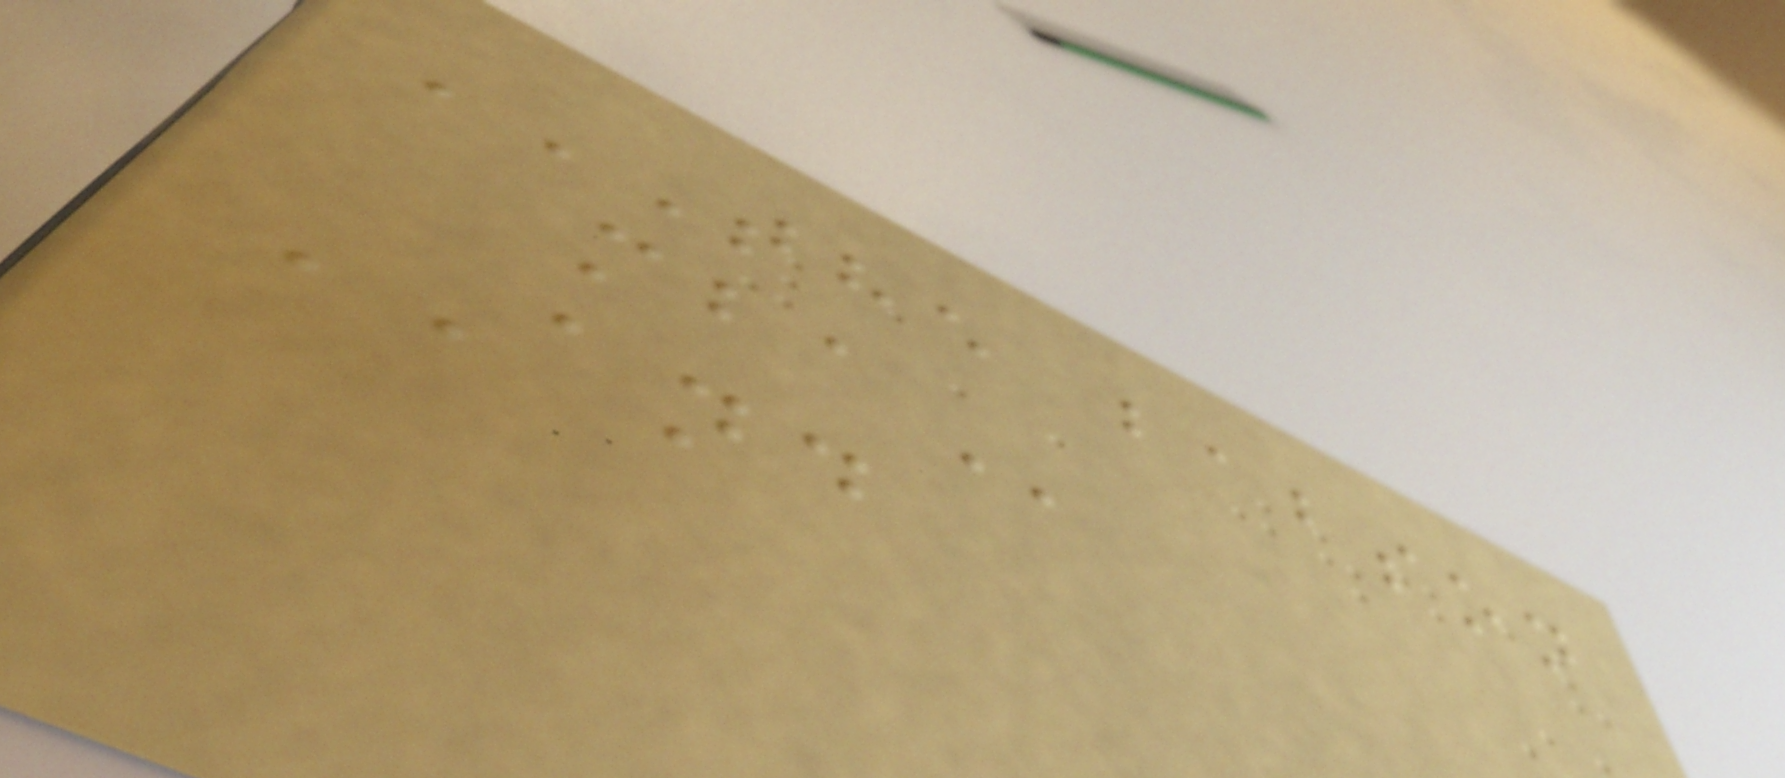THE BABSON
MBA
AND
